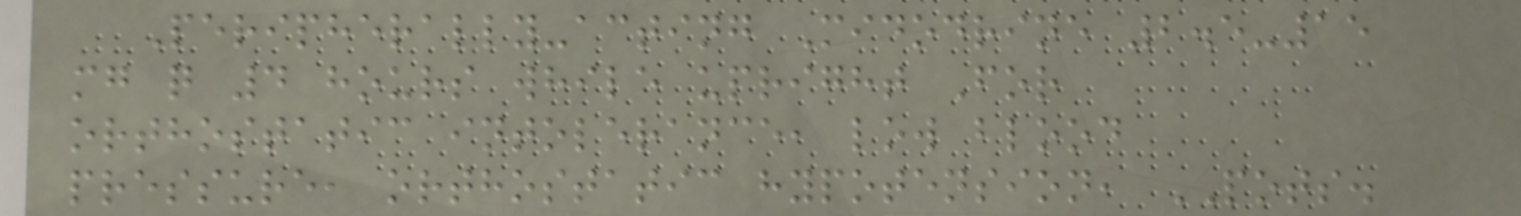Peripherally-acting Midodrine 2.5-15
mg q 4 hours while upright For
orthostatic intolerance, low blood
pressure, orthostatic hypotension, POTS.
